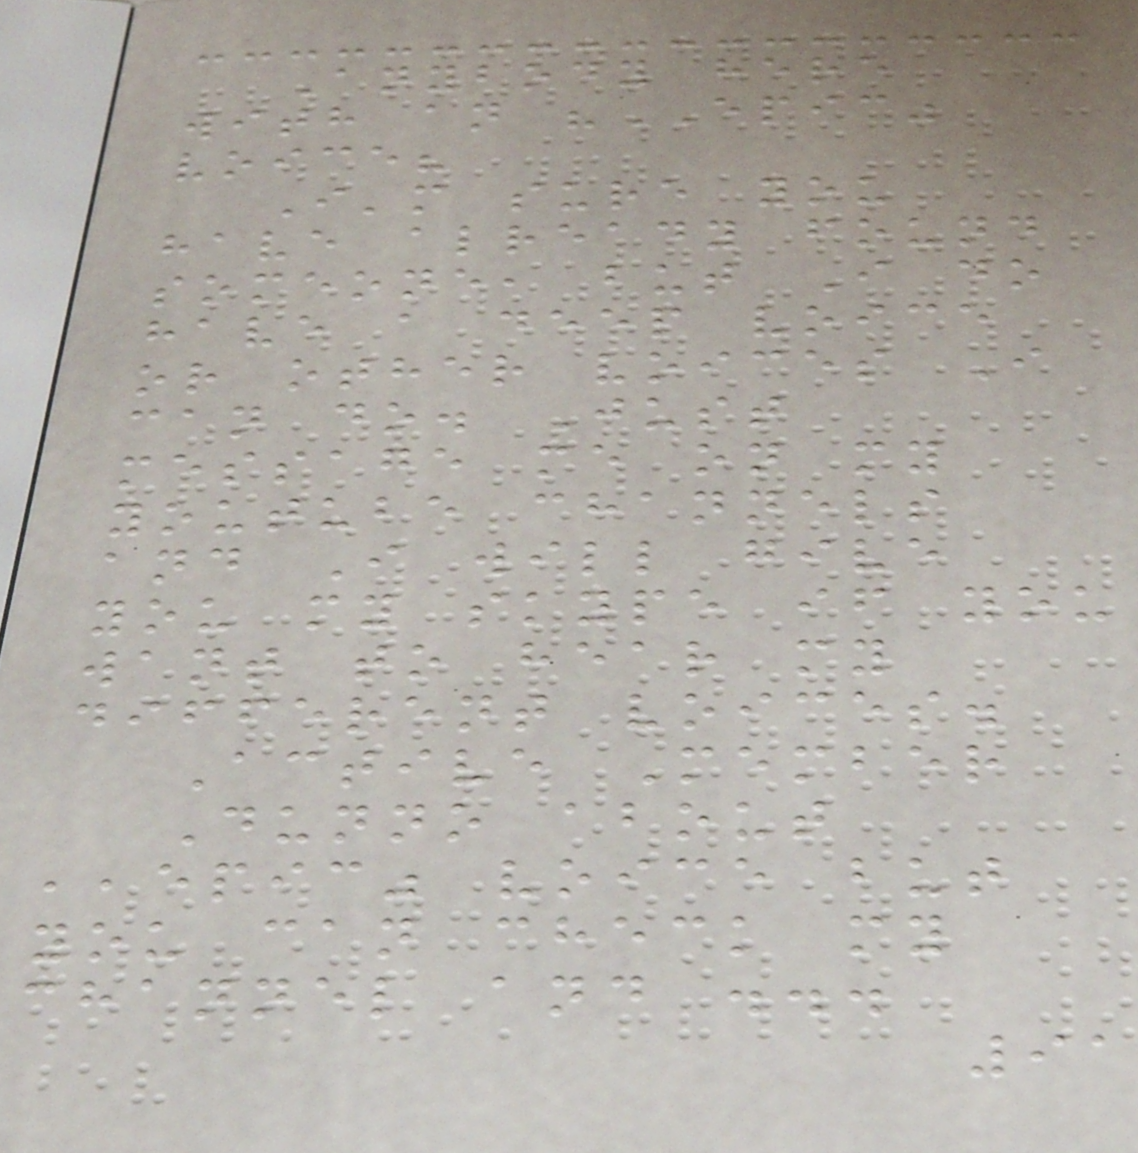Anybody here
with an "EPIC"
voice?
I'm sure you
have already found
someone, but I do
have a deep voice
or other voices I
can do. Just
message me on my
youtube channels
and I will give
you my skype if you
want to hear my
different voices.
Active Member
Dunno about
,,epic" voice but
you can check my
channel and ...
91
